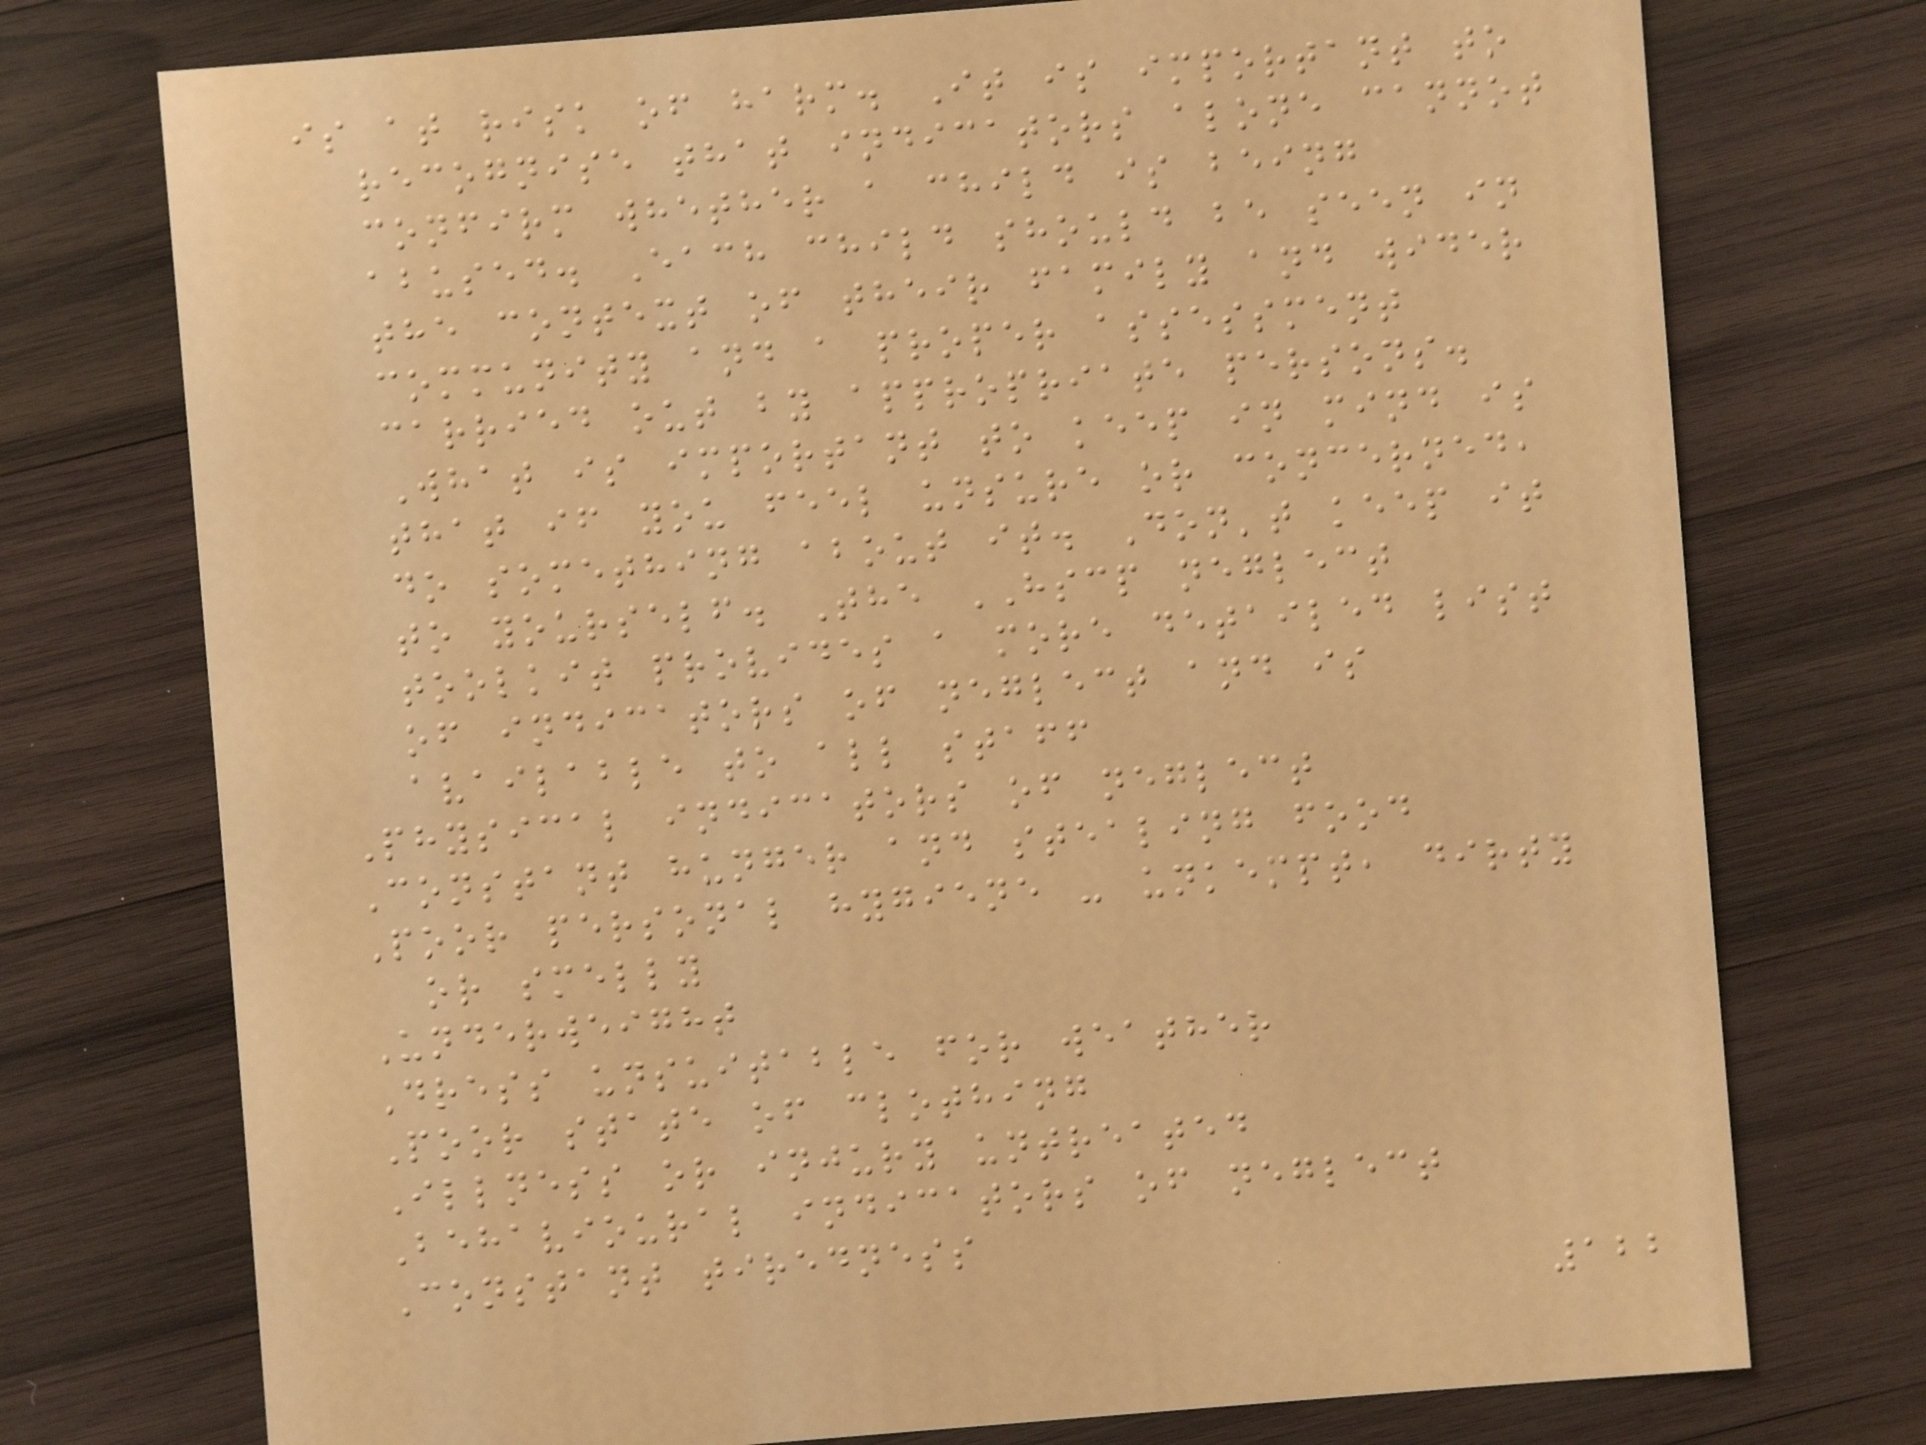is at risk of harm. It is important to
recognise that indicators alone cannot
confirm whether a child is being
abused. Each child should be seen in
the context of their family and wider
community and a proper assessment
carried out by appropriate persons.
What is important to keep in mind is
that if you feel unsure or concerned,
do something about it. Don't keep it
to yourself. The HSCP neglect
toolkit provides a more detailed list
of indicators of neglect and is
available to all staff
Physical indicators of neglect
Constant hunger and stealing food
Poor personal hygiene - unkempt, dirty
or smelly
Underweight
Dress unsuitable for weather
Poor state of clothing
Illness or injury untreated
Behavioural indicators of neglect
Constant tiredness
122
